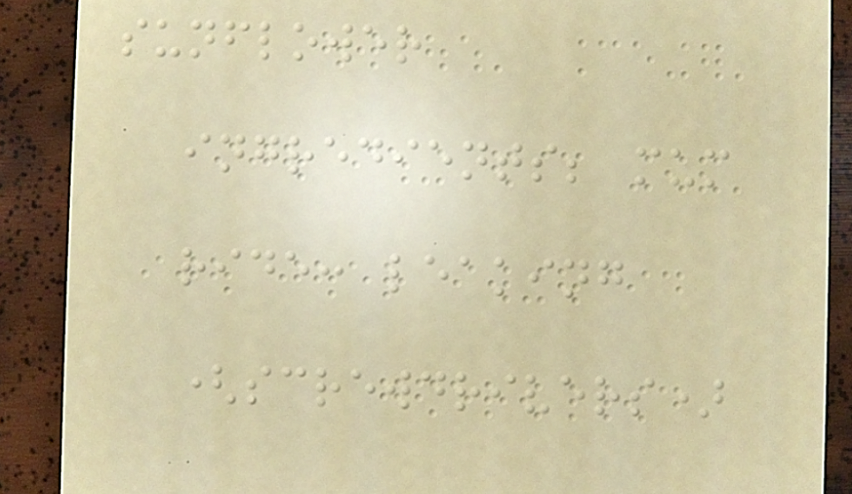sunflower
ingredients; mum
ride: leaking
(screwdrivers)
